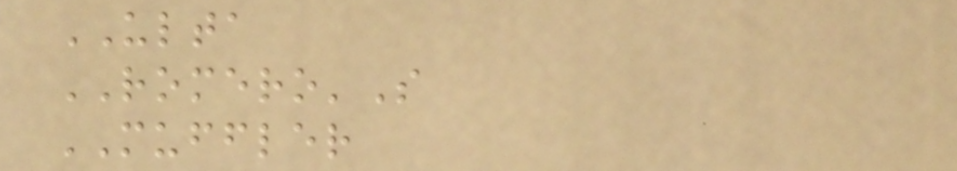ULTA
ROMERO'S
MUFFLER
